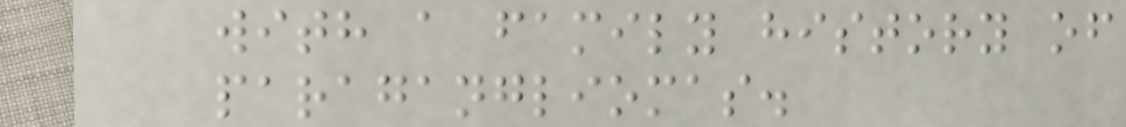with a family history of
paragangliomas.
